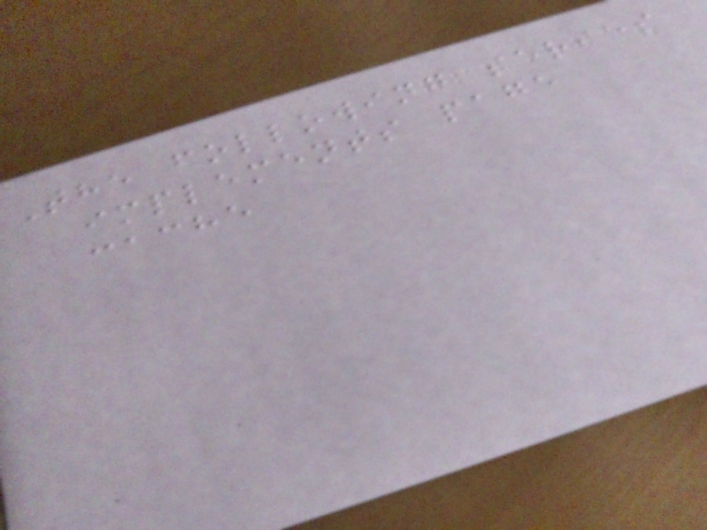The following series
implements page
cache
